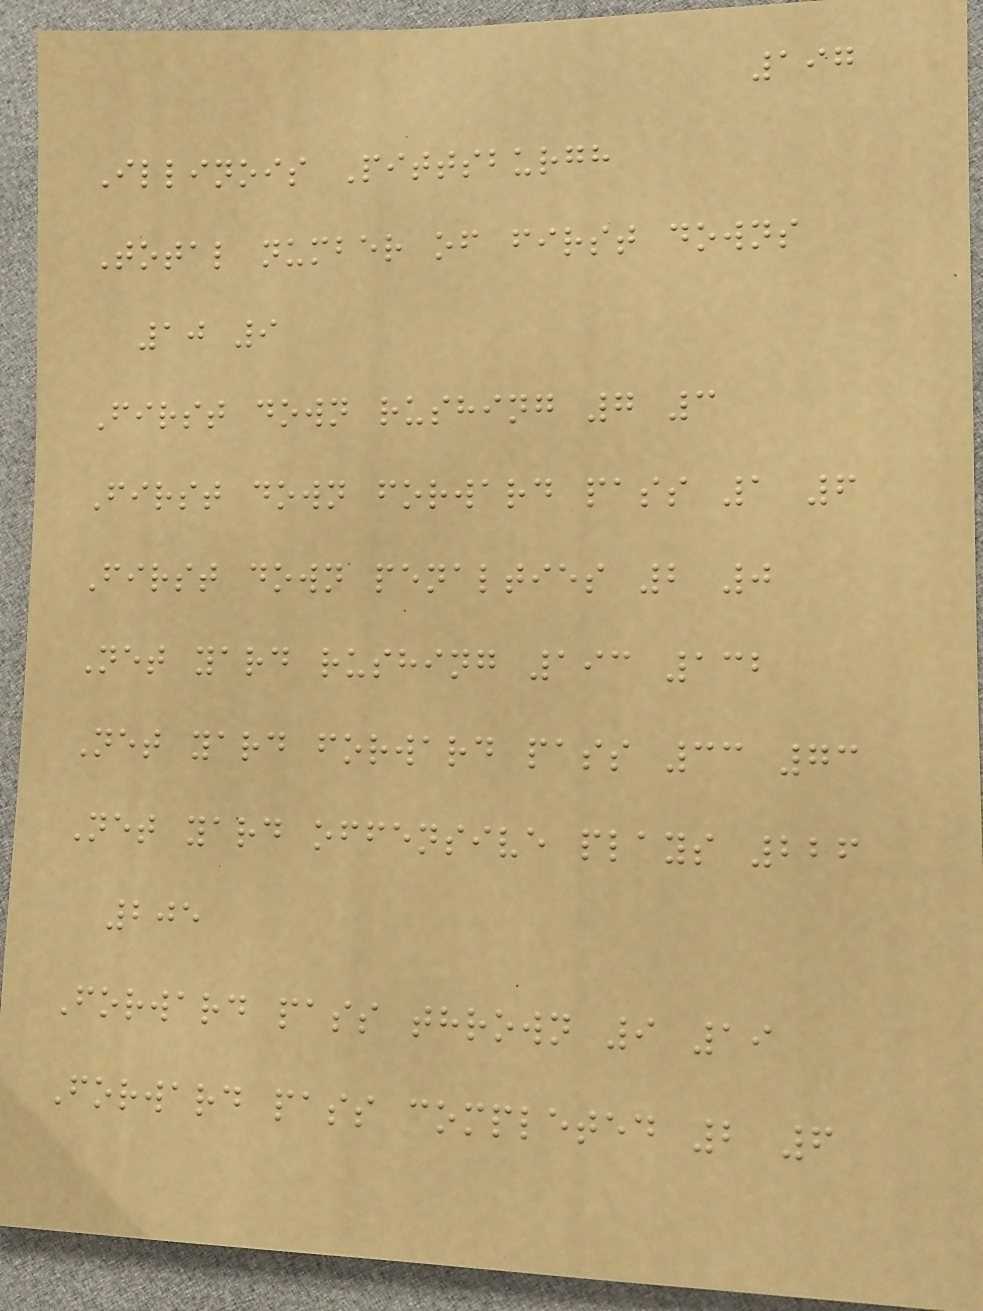197
Illinois Pittsburgh
Total number of first downs
10 9
First down rushing 7 3
First down forward pass 1 6
First down penalties 2 0
Net yard rushing 193 132
Net yard forward pass 33 73
Net yard offensive plays 226
205
Forward pass thrown 9 19
Forward pass completed 2 6
